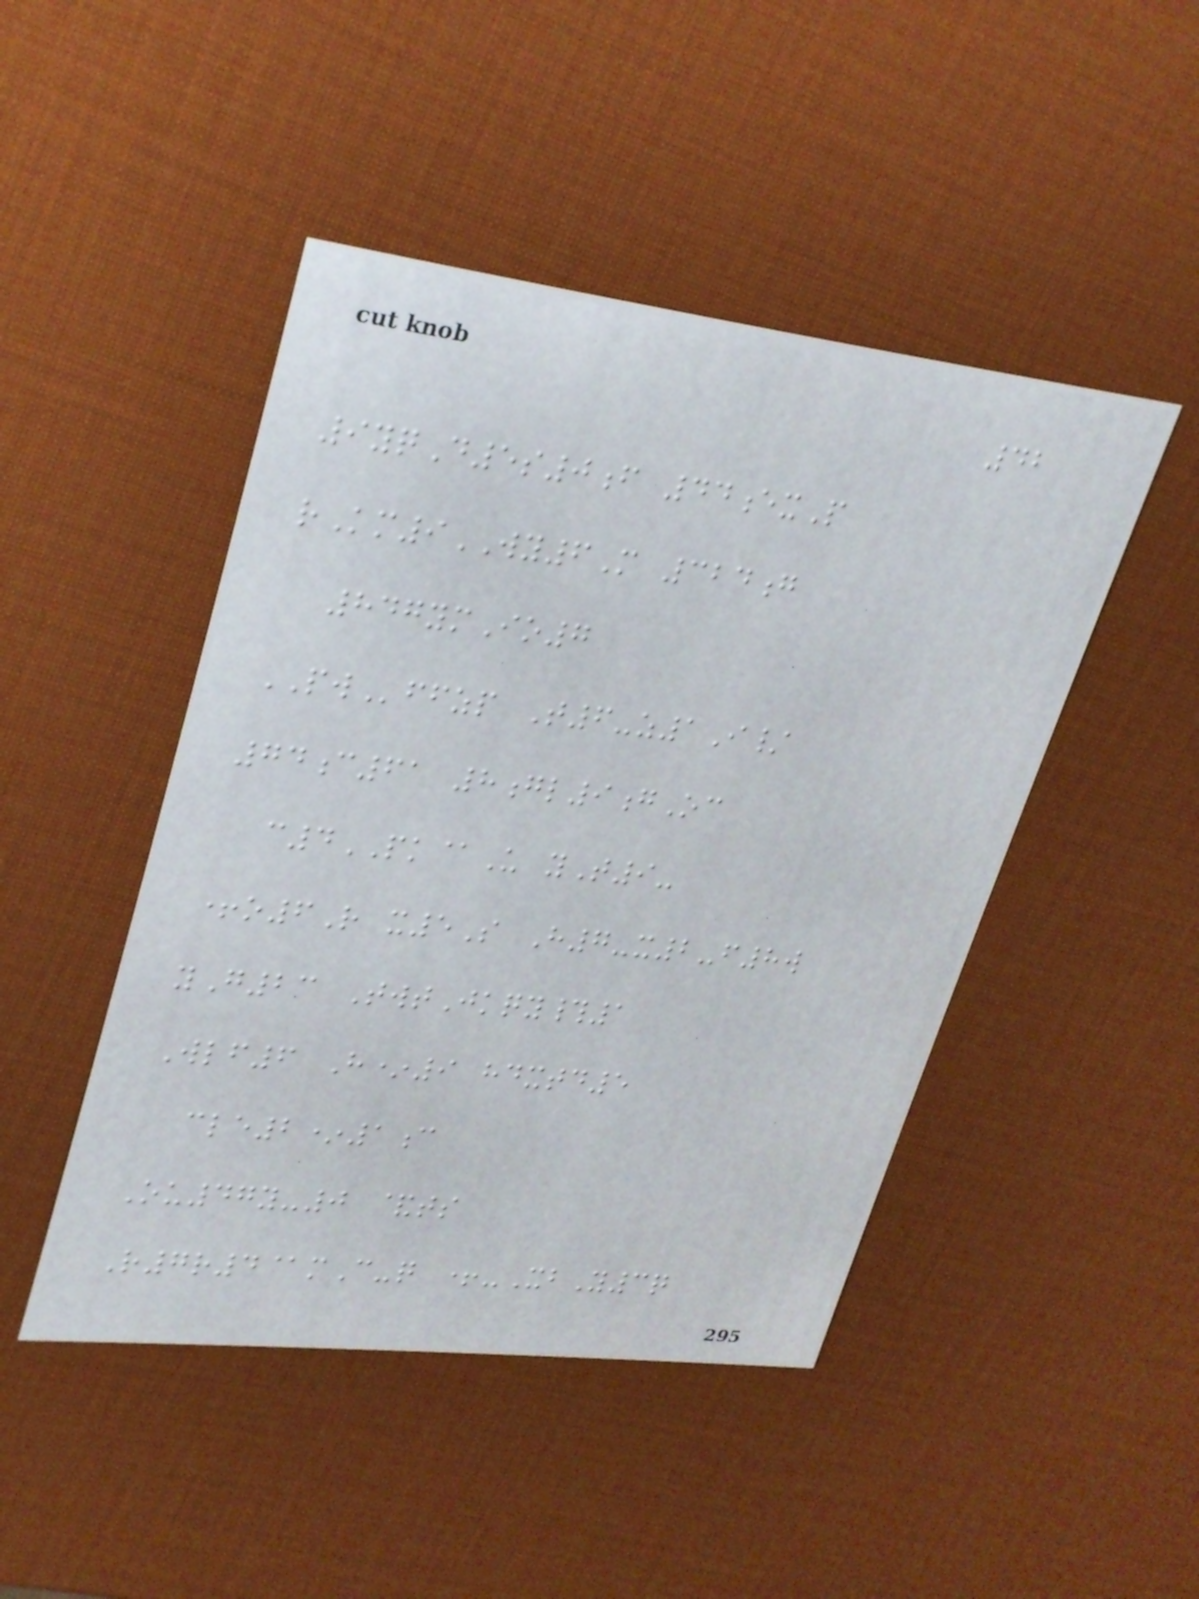42
9yqD5s0f 44exP
rKm9WY6M 324g
847ymIo7
PWffzp T6-z1I/
74c61 8gl9gOc
c4PK@U yT9-
+o6R x5S H7-x2-f8w
yG23 TwtJkqy#1
Wlf6 H*9 hdxtd5
cle2*1c
Ou47y-0 &ts
R7r4@mC-q +-XbY3q
